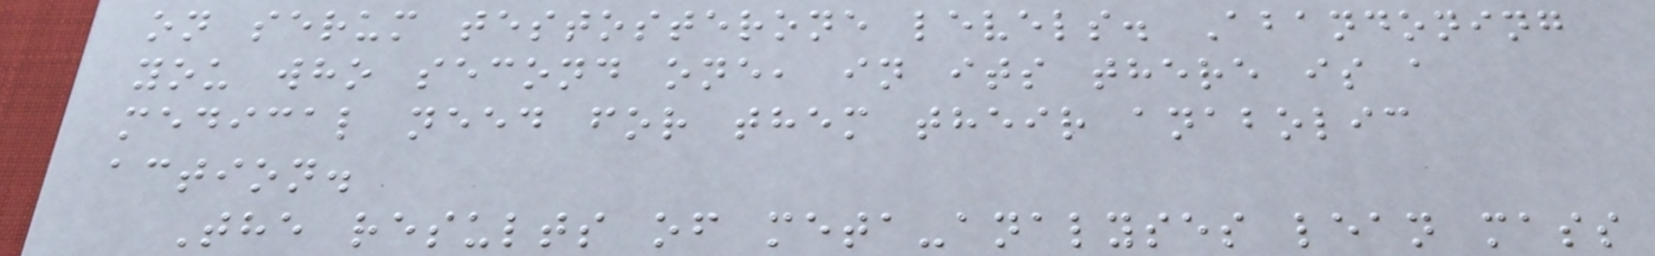on serum testosterone levels. Abandoning
you who second one, in its there is a
medical need for them their anabolic
action.
The results of meta-analyses lean mass
